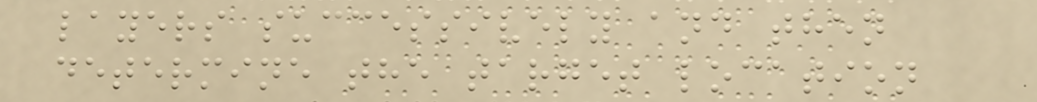layers successively and then
determine the target location
